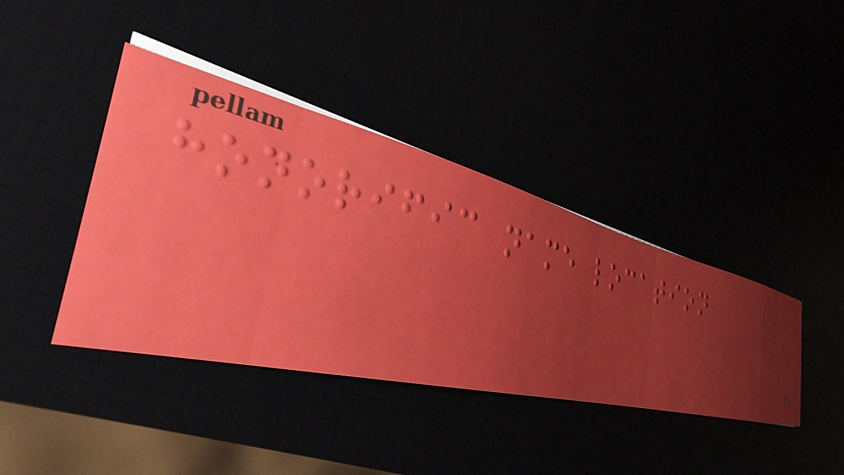honorific name location
